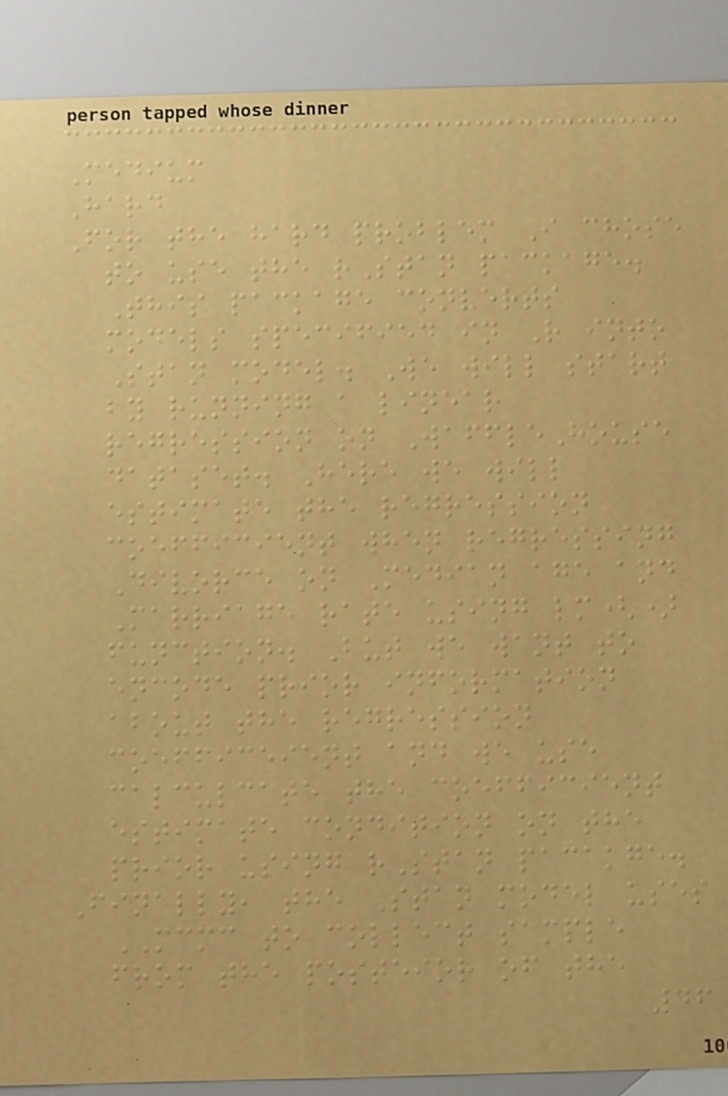Medium
Hard
For the hard problem I chose
to use the rStan package.
This package converts
models specified in R into
Stan model. We will start
by running a linear
regression on WaffleHouse
dataset. Here we will
estimate the regression
coefficient when regressing
Divorce on Median age and
Marriage rate using lm()
function. But we want to
encode prior information
about the regression
coefficeient and we use
calculcate the coefficient
estimate condition on the
prior using rStan pacakge.
Finally, the Stan model uses
MCMC to collect sample
from the posteior of the
46
